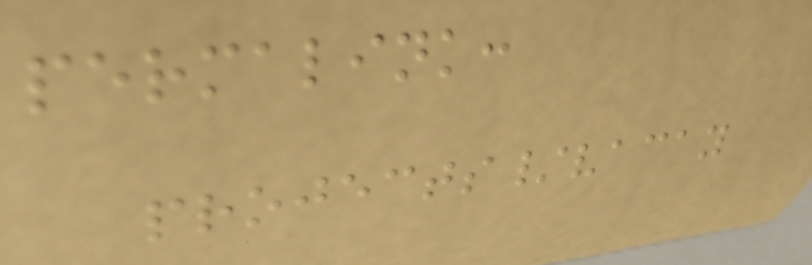permalink:
projects/vacay
